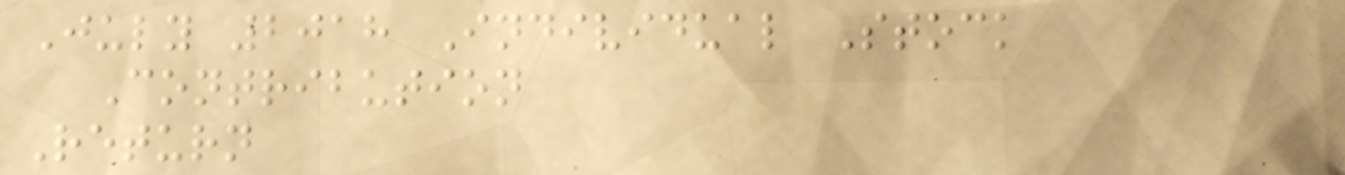July 2018 Individual Stock
Contribution
Return
